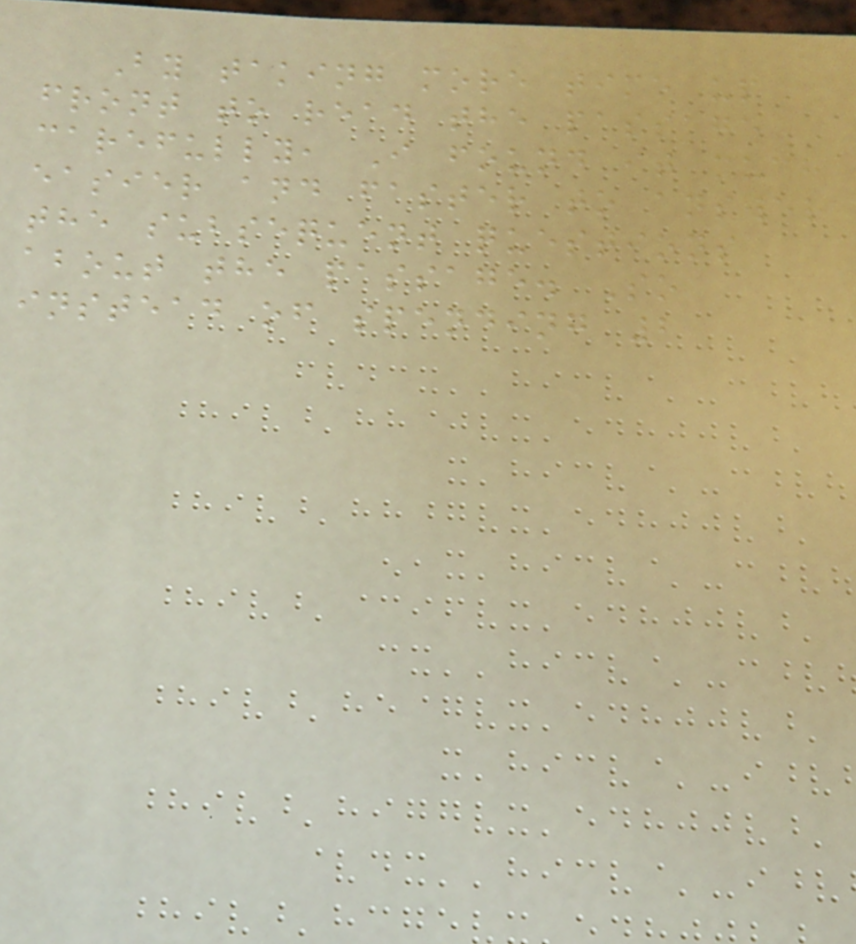By taking more time up
front to read the passage
carefully, I found it much
easier and faster to answer
the subsequent questions
about the passage. So
instead of spending 2
